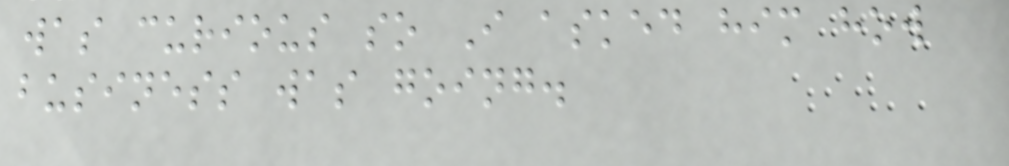was curious so I asked him how
business was going.
